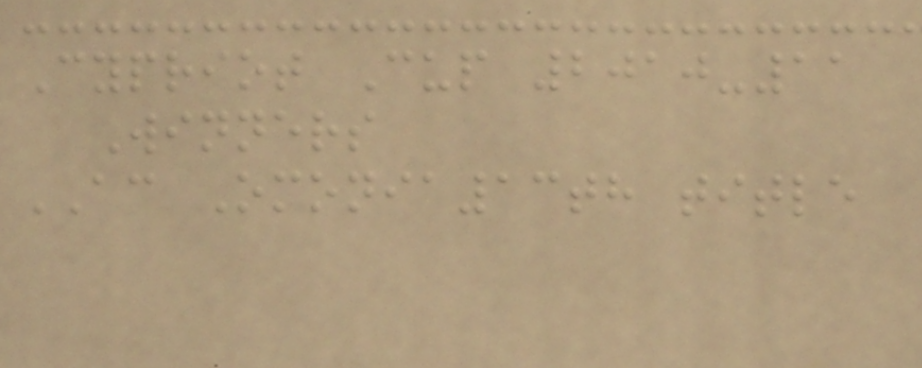Cypriot Cup 2010-11
Winners
AC Omonia13th title
